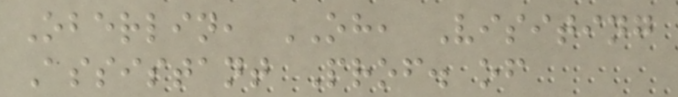Oberlin, OH, Visiting
Assistant Prof. of
